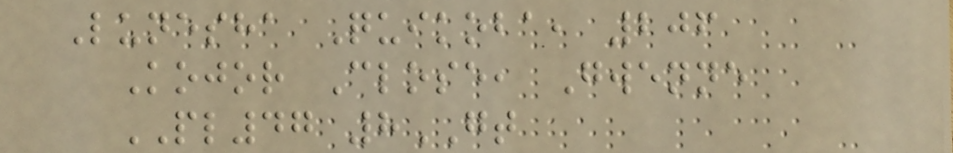Lunesha Quikoba, 206
Kojor Close, Gwenne
PL47 8GT
